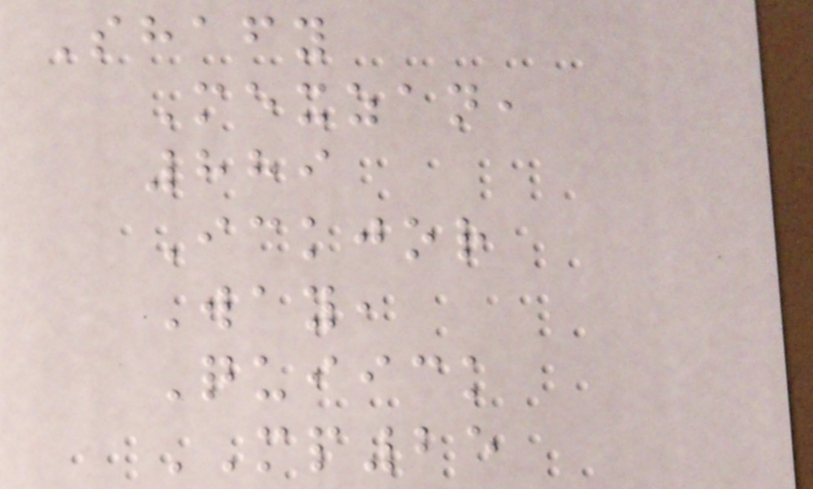Shafy
Mexzan,
889
Ickjor
Way,
Quiick
MP25
